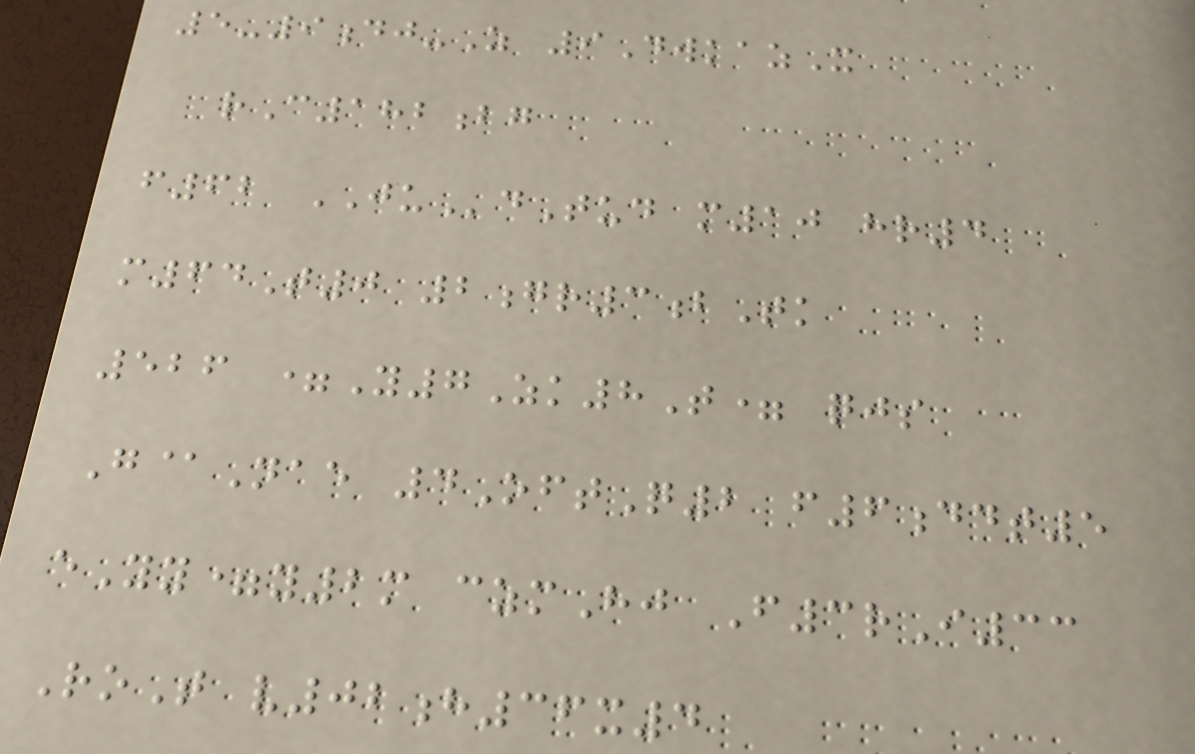5-9dj-Z 9DwkazX
rC182bg
f62 JUdTud m10 hr4
m64T0 2gr3bTk
526 =Y7Zk8T= qjs
G@Nae 4OftQ2 f6ddt5
eYy=y2m czmHj F3rI33
RoT v02h36x4
